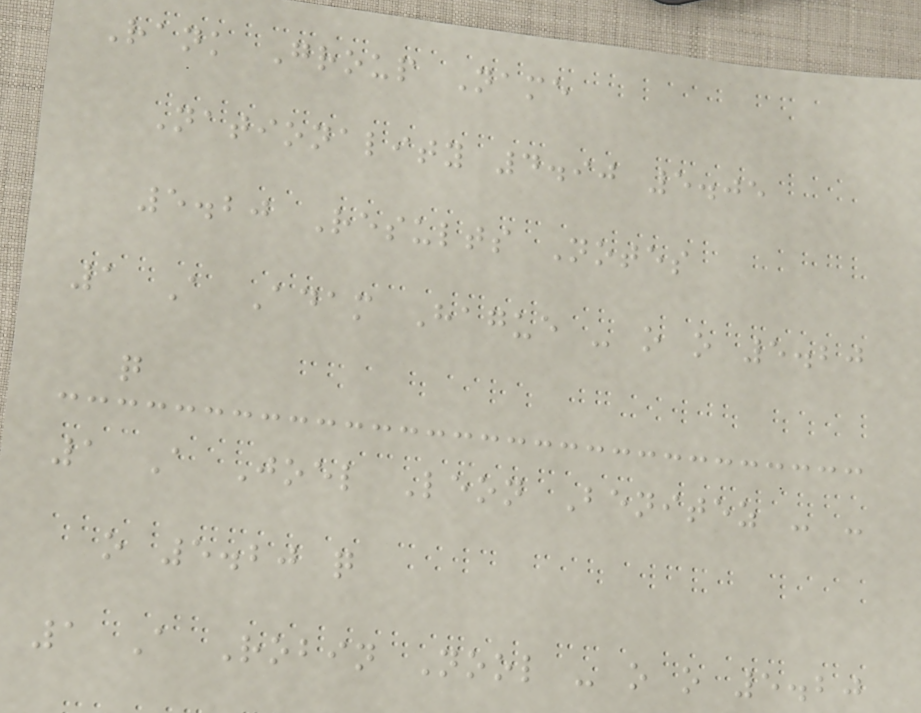Rank Group Name
Nationality 4.90 5.05
5.20 Results Notes
1 A Adam Hague - o o 5.20
q
1 A Joel Leon Benitez - -
o 5.20 q
1 A Robin Nool - o o 5.20
